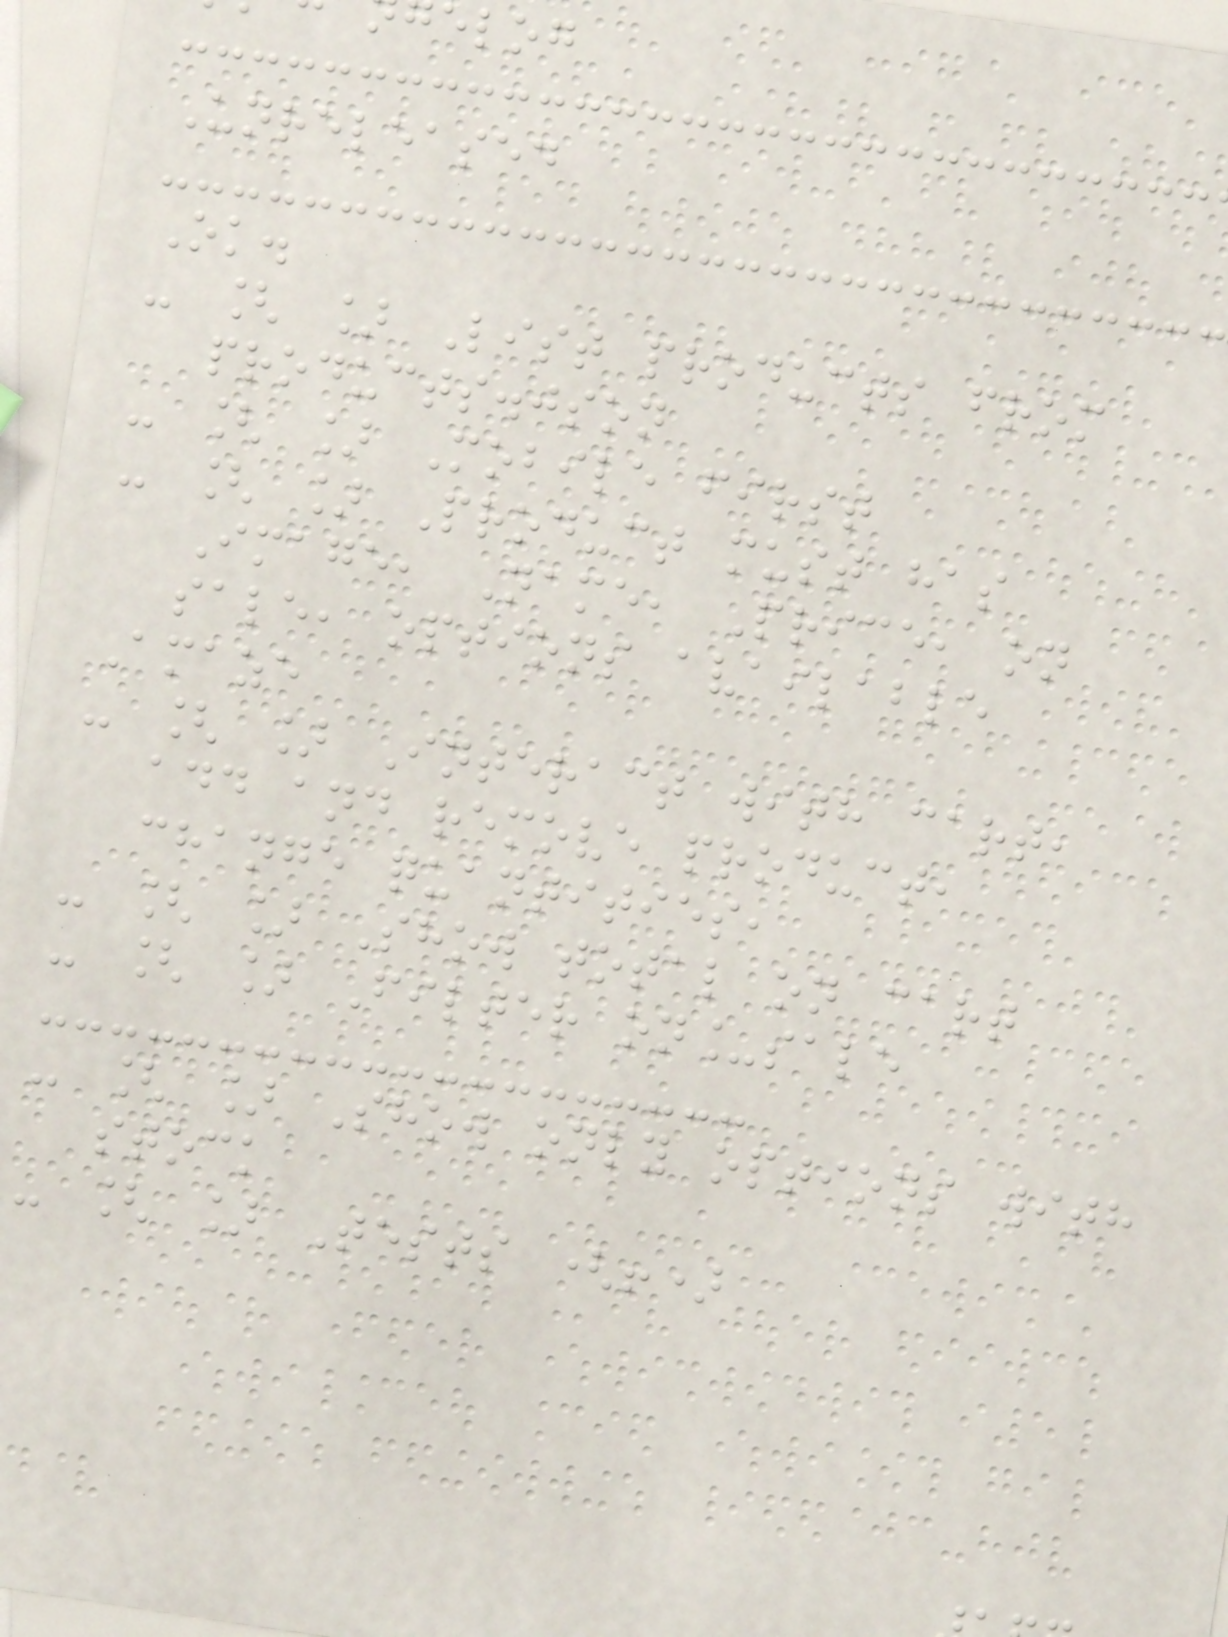elog
Unreleased
Ok.
- [ ] List products from
products.json
- [ ] Mobile first
- [ ] Product must has
Image, Name, Price, on
sale, options available
Amaze
- [ ] Interact with cart,
add and remove product,
change quantities,
- [ ] Show total on cart
- [ ] Filter on_sale
- [ ] Show only options with
stock
- [ ] Tests (!)
